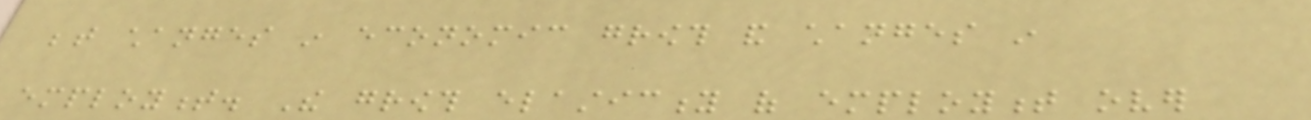between changes in economic growth and changes in
employment. The growth elasticity of employment over
